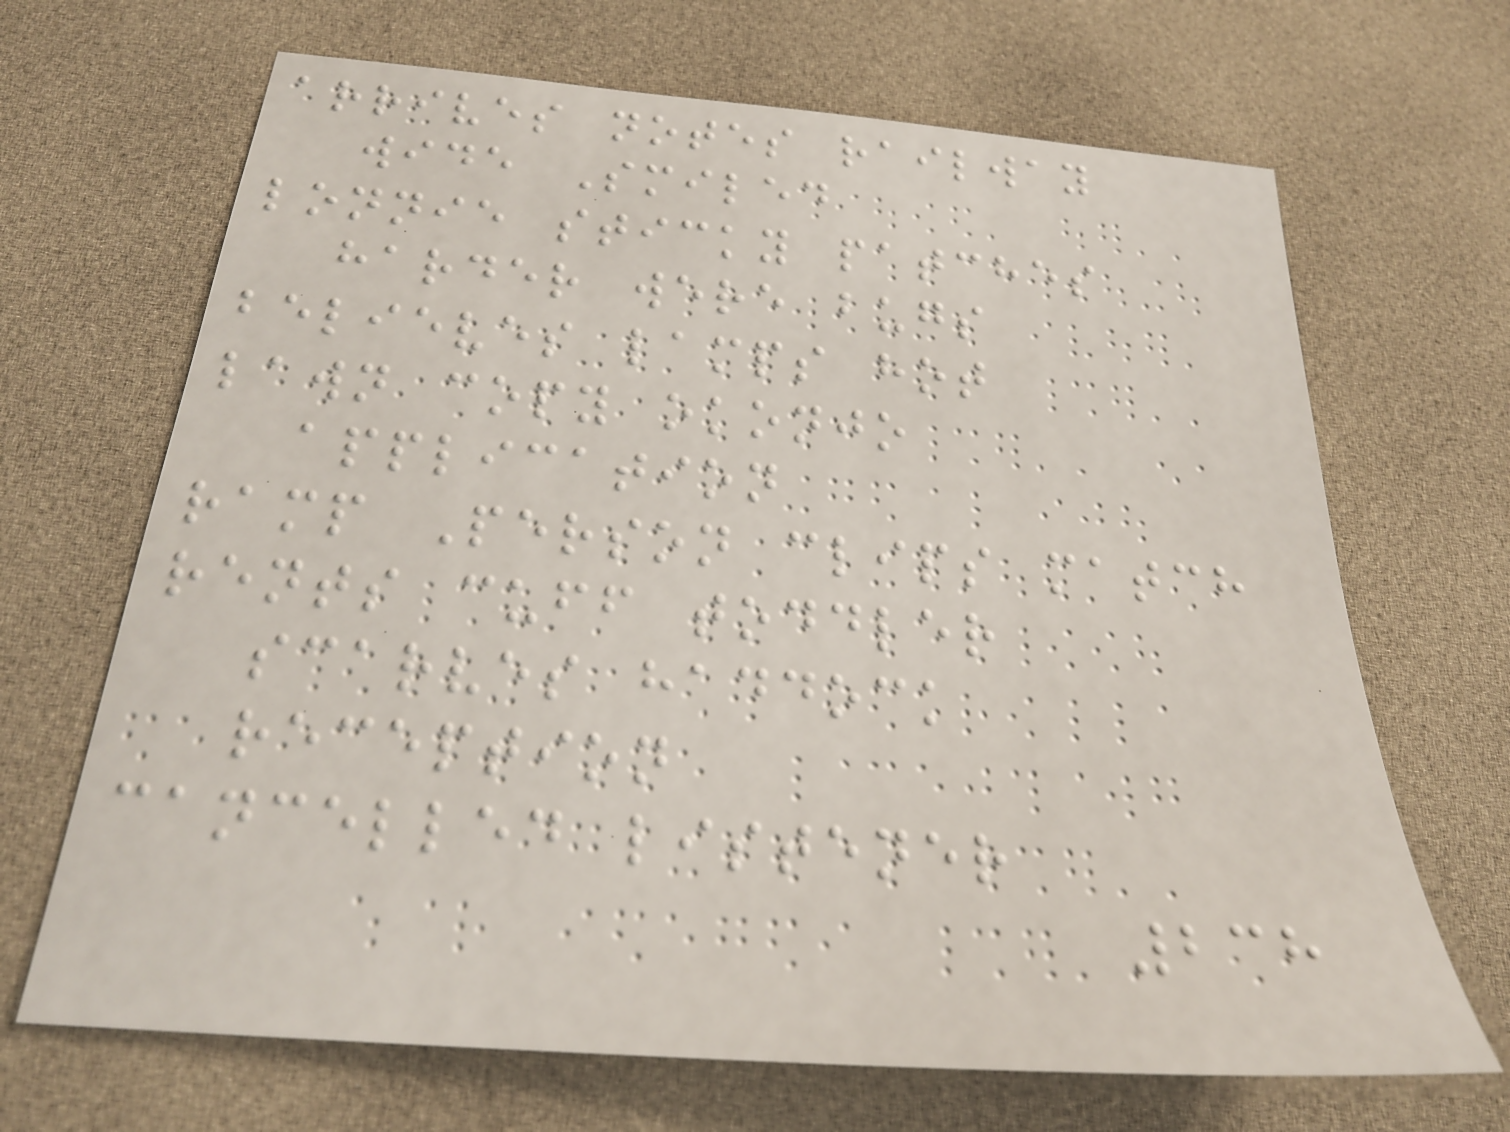arrives notes railway
wide Smiled
lonnie sticky patches
harder were bugs
believes lamps hot
lawn copy okonjo
application
ramp Person clips match
rents cuff toddler
scarves haddock
reception
cancelled listener
238
